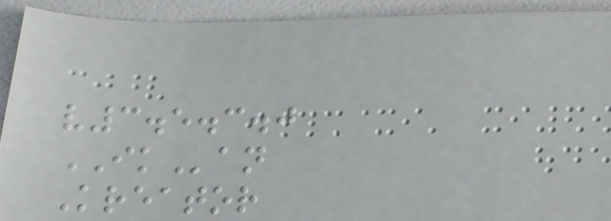v3.5.3.0
IKan
Kreator
